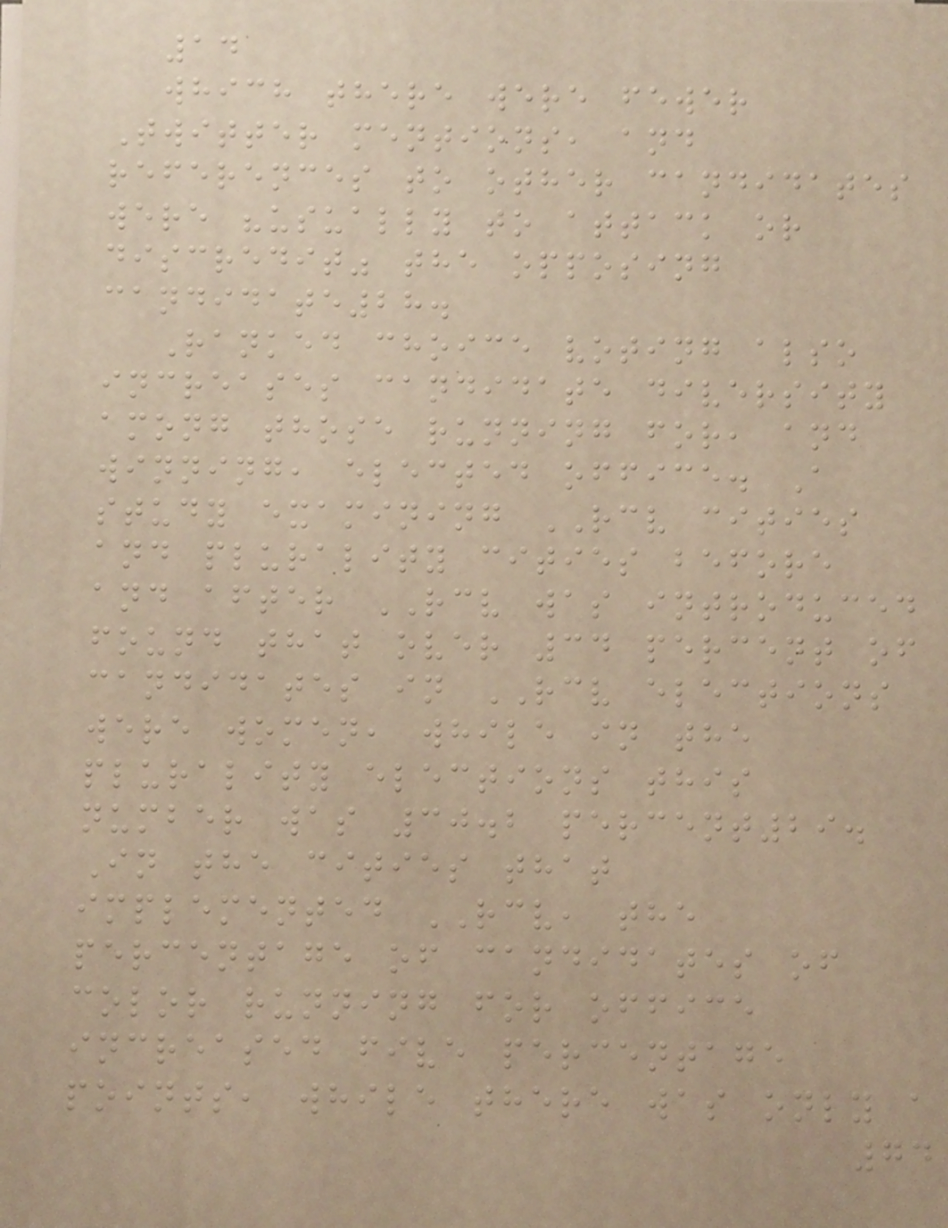14
which there were fewer
Twitter mentions, and
references to other candidates
were "usually to attack or
discredit" the opposing
candidate28.
Ranked choice voting also
increases candidate diversity
among those running for, and
winning, elected office. A
study examining RCV cities
and plurality cities before
and after RCV was introduced
found that over 34 percent of
candidates in RCV elections
were women, while in the
plurality elections this
number was 30.2 percent29.
In the cities that
implemented RCV, the
percentage of candidates of
color running for office
increased five percentage
points, while there was only a
74
